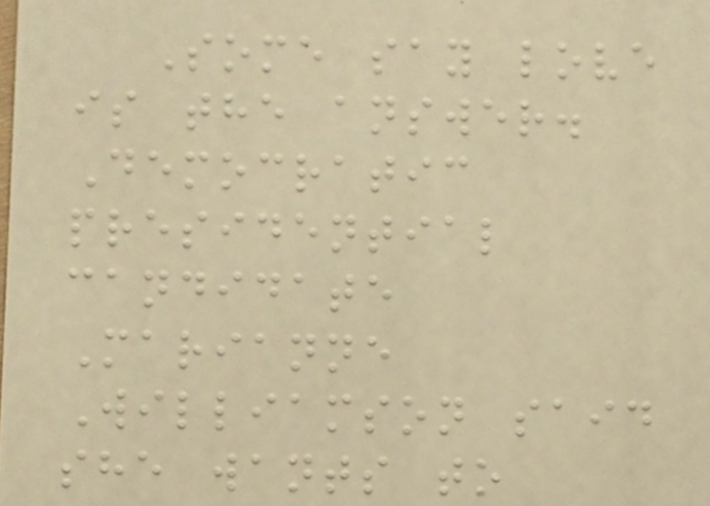Some say love
is the answer.
Democratic
presidential
candidate
Marianne
Williamson said
she wants to
